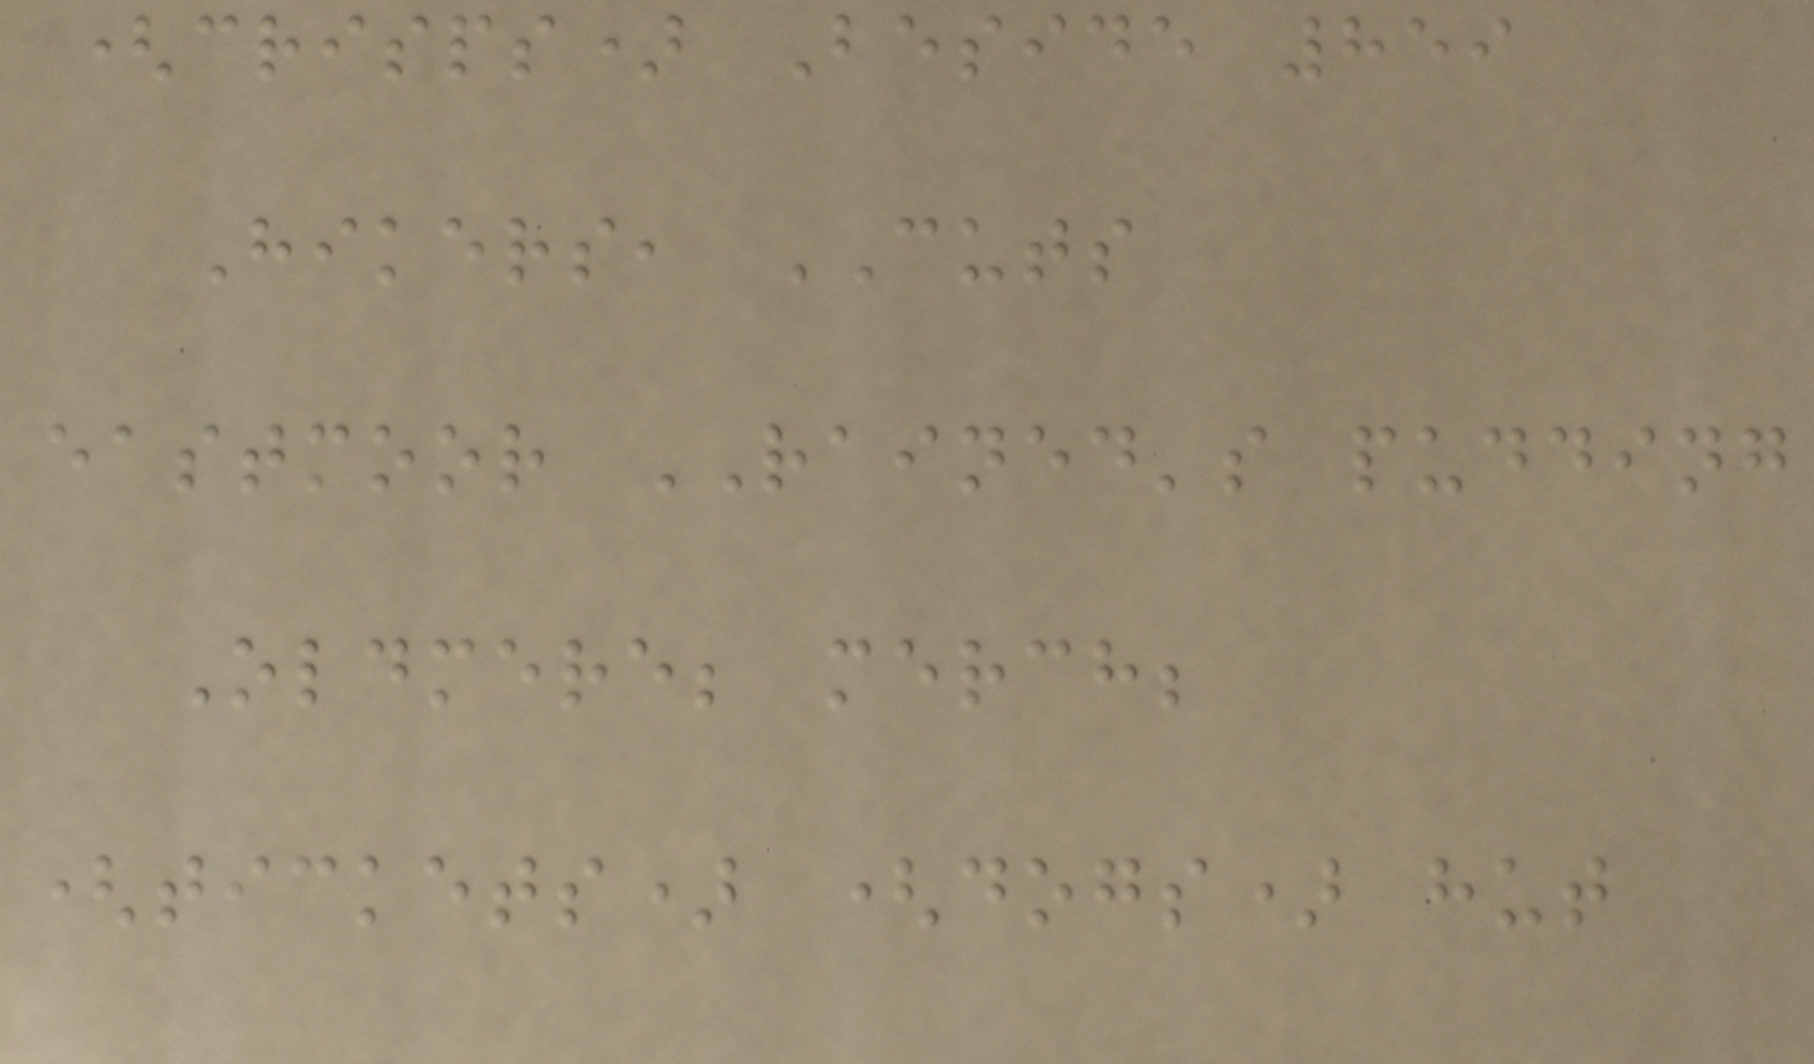(crisps) Beside 859
Hikers, CUTS
eastmoor RAINED's pudding
Oldmere; merch;
(tickets) (dogs) hut
